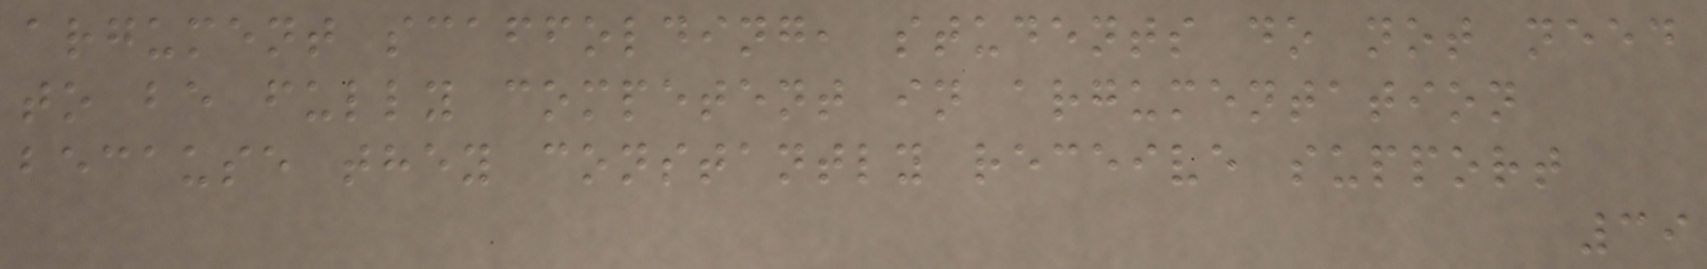argument scaffolding, students do not need
to be fully competent in argumentation
because they constantly receive support
39
